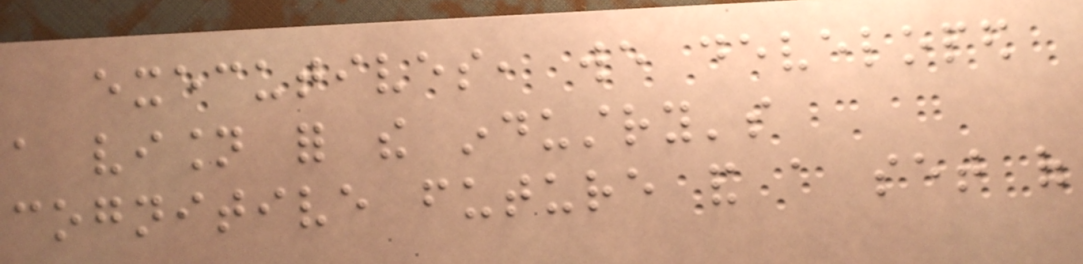executives, we developed
a vision for the industry's
cognitive future and a set of
